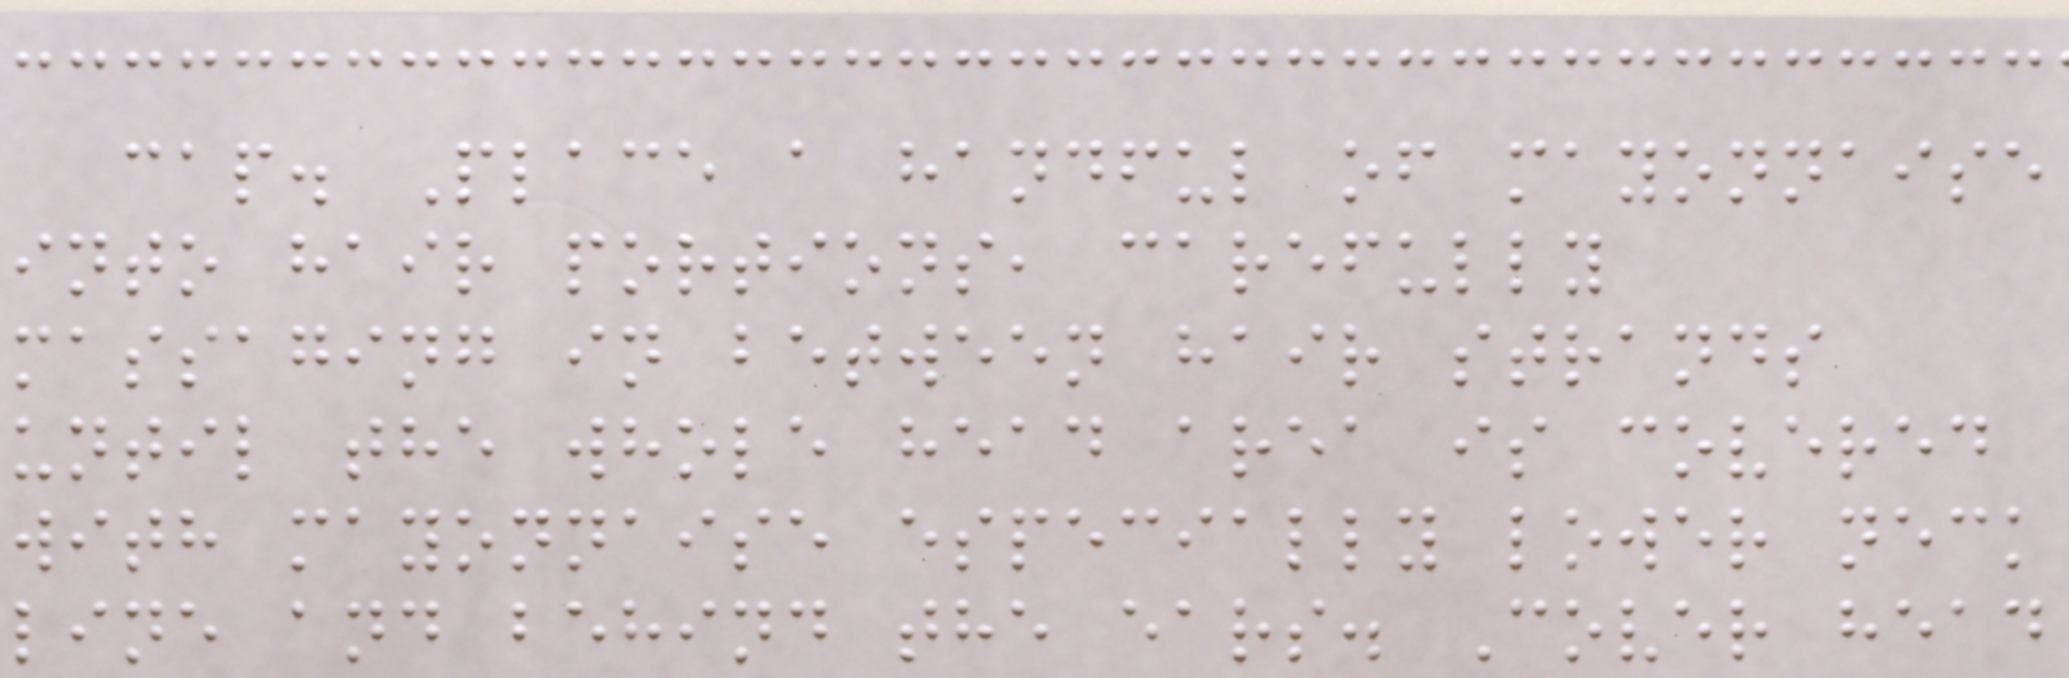cap. Place a handful of mayonnaise
into hair portions, carefully
massaging in between hair strands
until the whole head area is covered
with mayonnaise especially lower neck
line and behind the ears. Cover head
